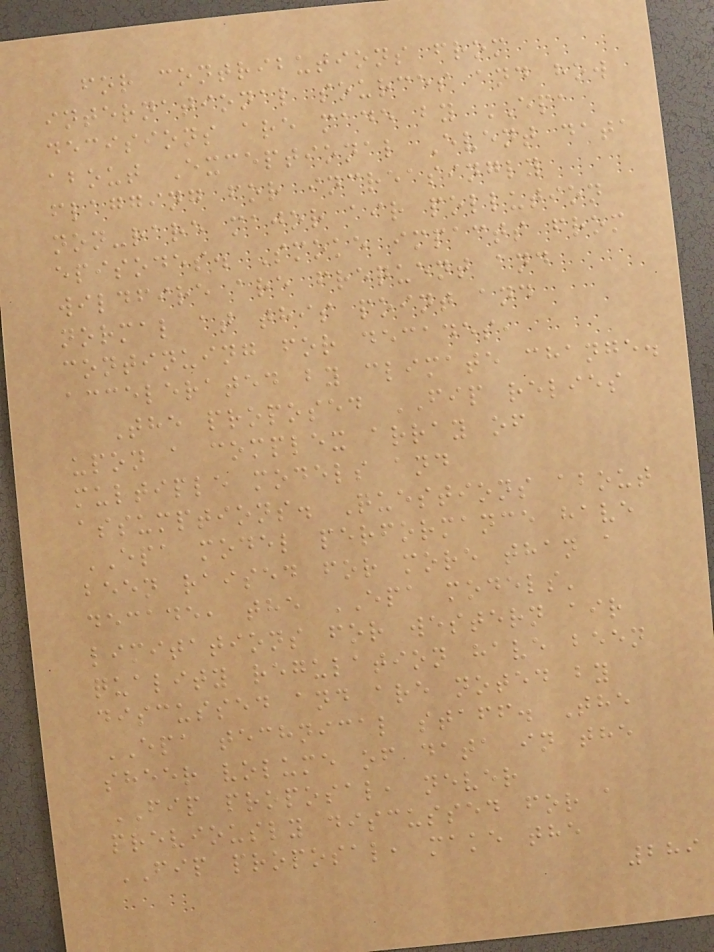for contributions from
international sources and how
decisions are made by EPA
about Exceptional Event data
flagging for increasingly
non-rare major air pollution
episodes. Smoke impacts from
wildfire are frequent and
normal at this point and
continuing for decades,
accelerated by climate change.
The proposed FIP relies
upon a complex array of
multiple models and
assumptions. Questions about
EPA model performance have
been raised for more than a
decade, the EPA models'
limitations for western air
quality regulation have been
discussed and are noted by
EPA technical staff. The
sheer volume of data in the
FIP proposal, never
previously discussed for a
FIP proposal, make the
289
